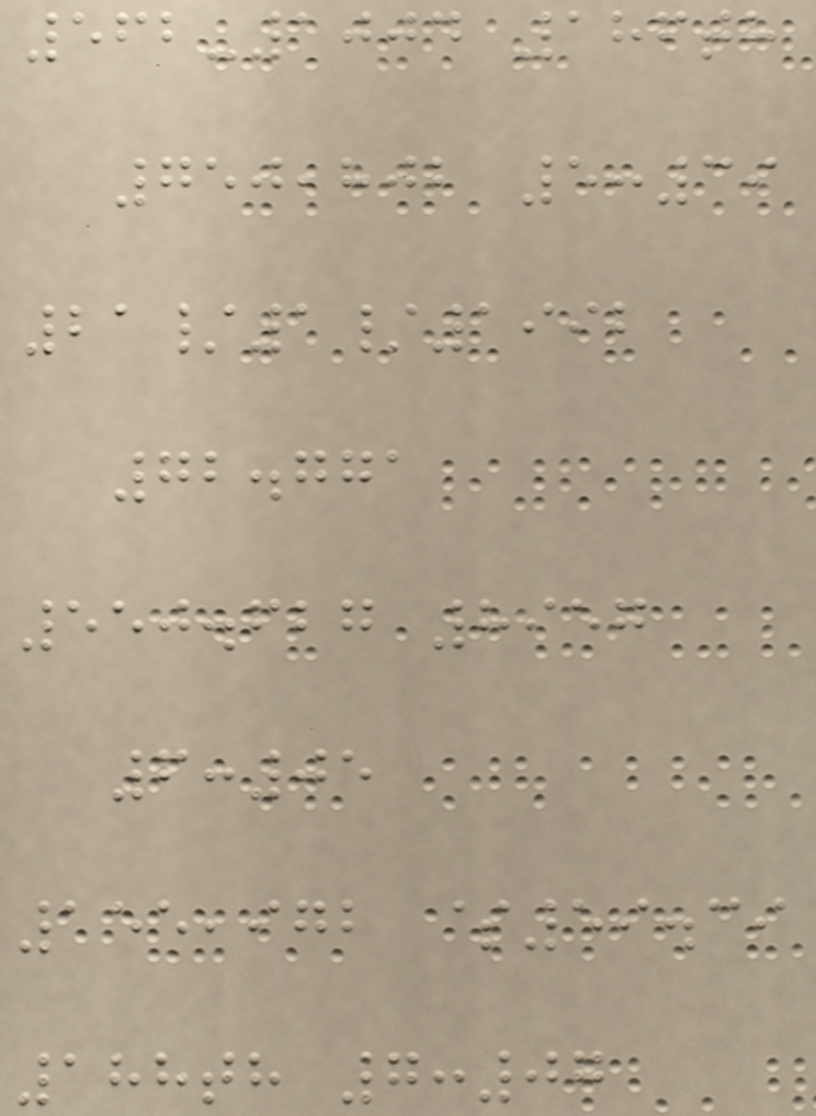562-1004 186th
750,802 5:39
21/1/1992
72.771
550.627 8957
6:05
155,972 $59.39
188th 7:07
